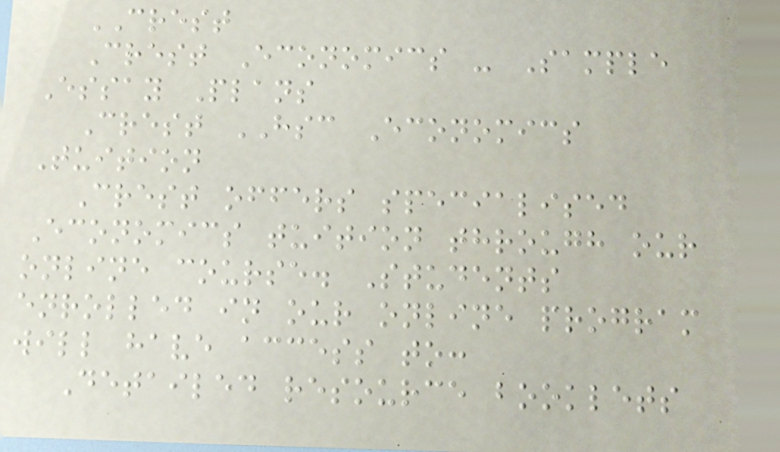CREST
Crest Economics - Sample
Essay Plans
Crest HSC Economics
Tuition
Crest offers specialised
Economics tuition through our
online course. Students
enrolled in our online program
will have access to:
Detailed resource booklets
